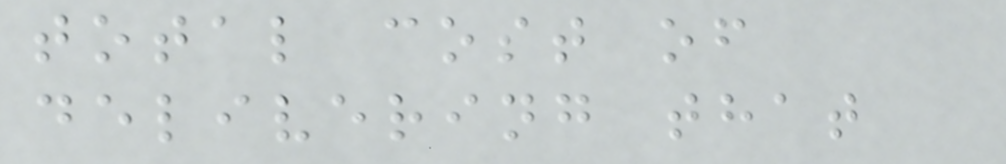total cost of
delivering that
